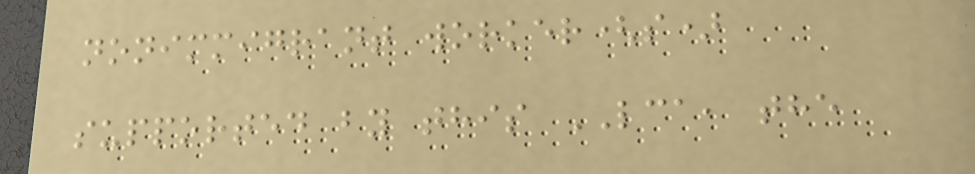nonimmigrant worker(s)
supported by this LCA, the
